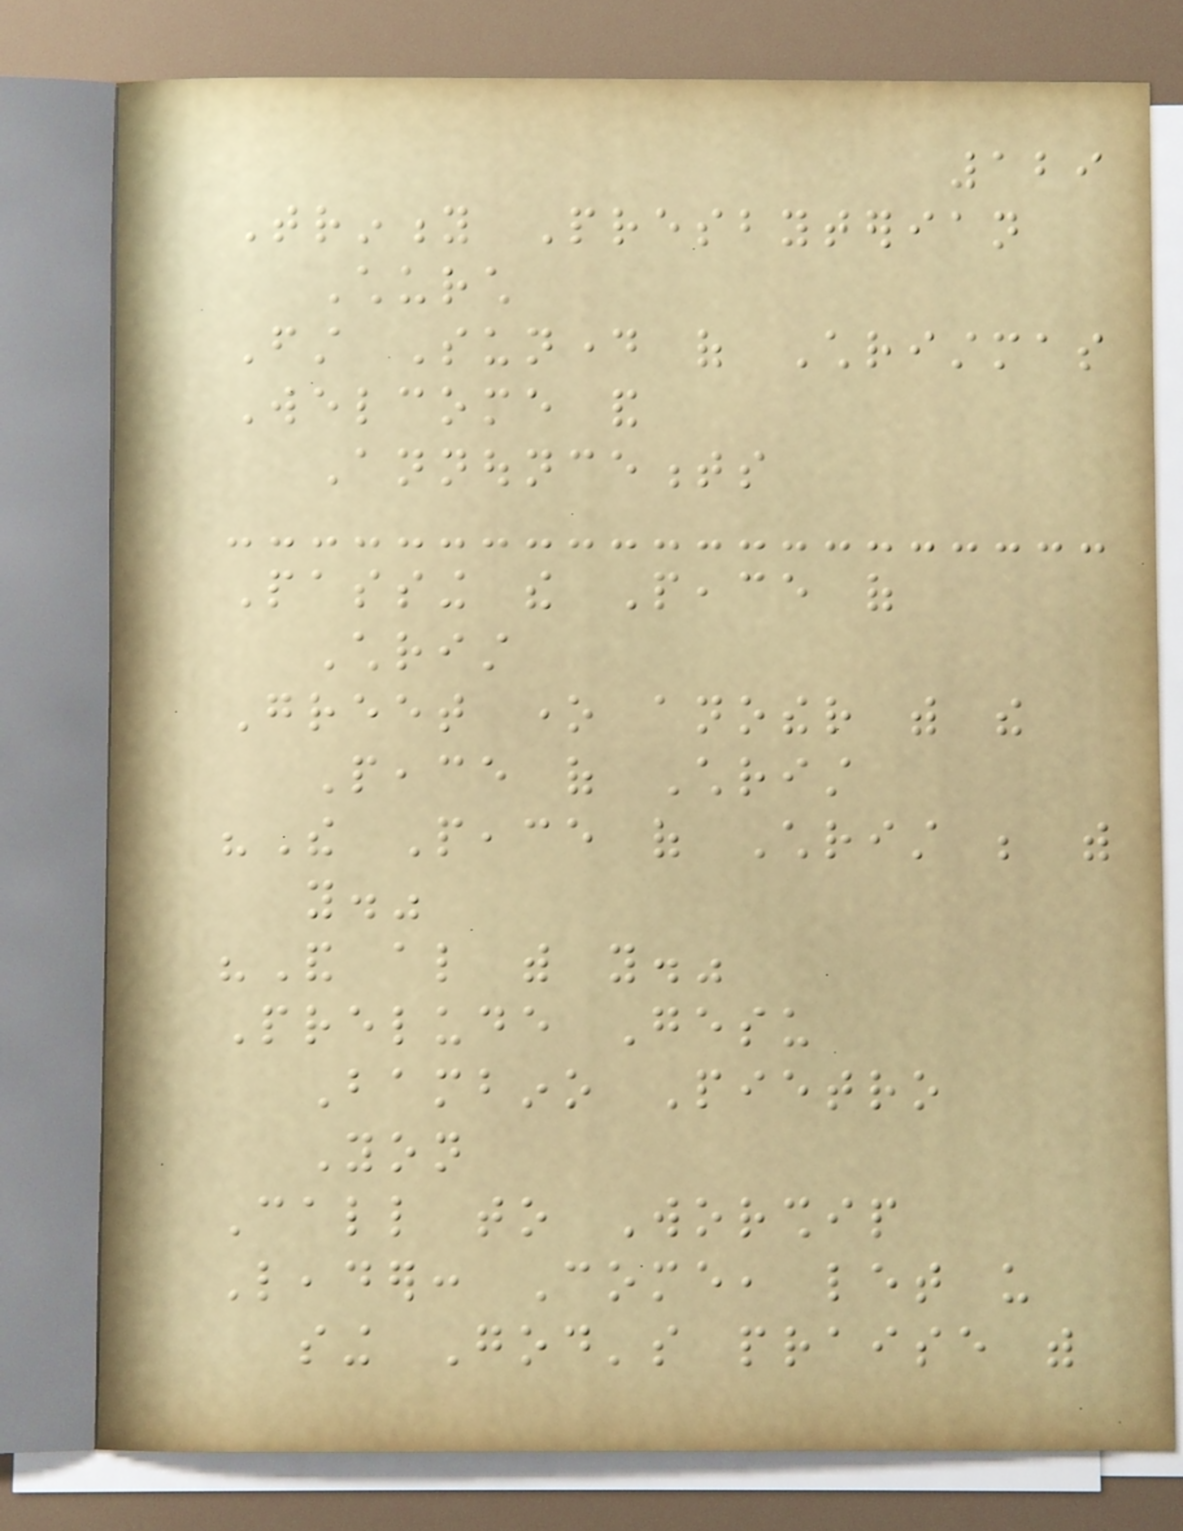129
Trinity Presbyterian
Church
First Sunday of Christmas
Welcome and
Announcements
Passing the Peace of
Christ
Greet one another with the
Peace of Christ
"The Peace of Christ be with
you."
"And also with you."
Prelude Gesu
Bambino Pietro
Yon
Call to Worship
Leader: Come, let us
sing God's praise with
